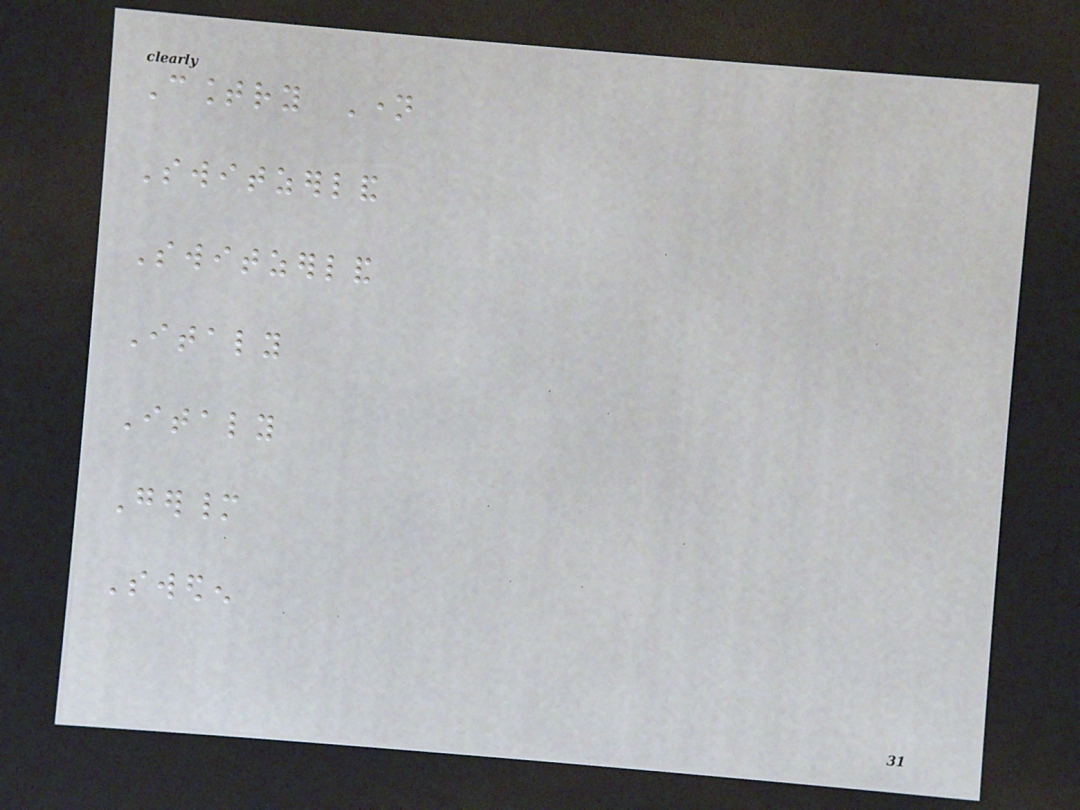Country Name
Switzerland
Switzerland
Italy
Italy
Germany
Sweden
